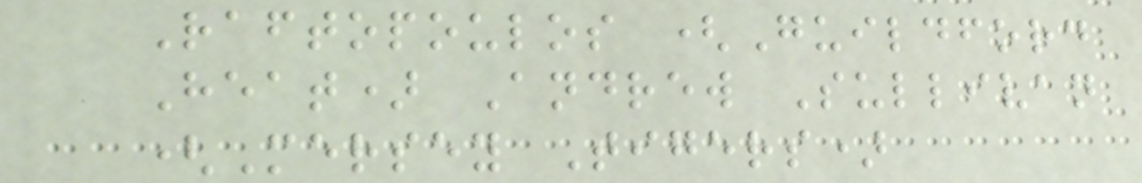Raftopoulos (Guildford
Heat) Andrew Sullivan
(Mersey Tigers)
